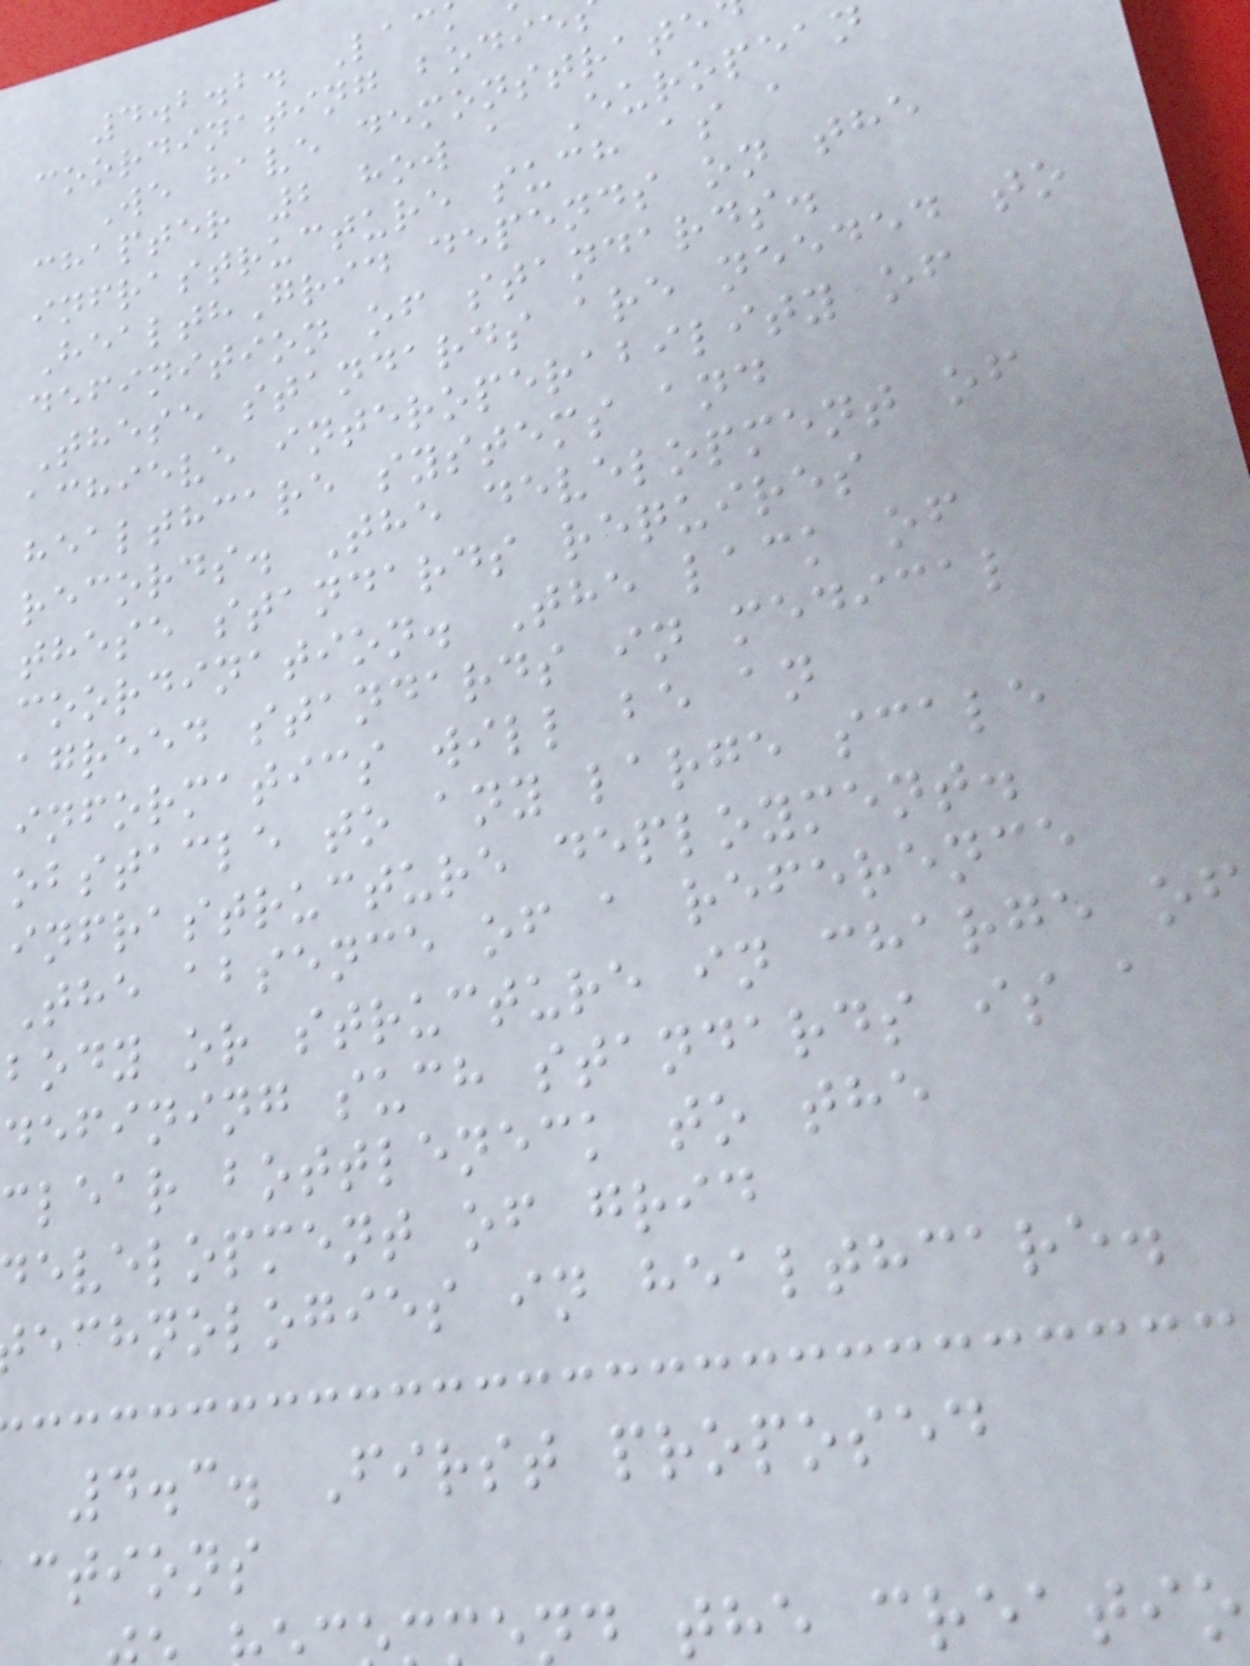4.2.2. Lac
coordinating bodie
We have demonstrate
chapter 2 how a European
infrastructure such as a
HealthGrid depends on the
definition of standards.
These standards are needed to
achieve interoperability of
healthcare systems and
records. The development of
these standards requires
coordination. The lack of
agreed standards in medical
informatics will be an
obstacle to any large scale
infrastructure deployment.
The absence of a reference
body or structure in charge of
defining such standards is a
clear bottleneck to the
evelopment of grid
echnologies in healthcare.
4.3. First proposed
ctions
nd the creatio
